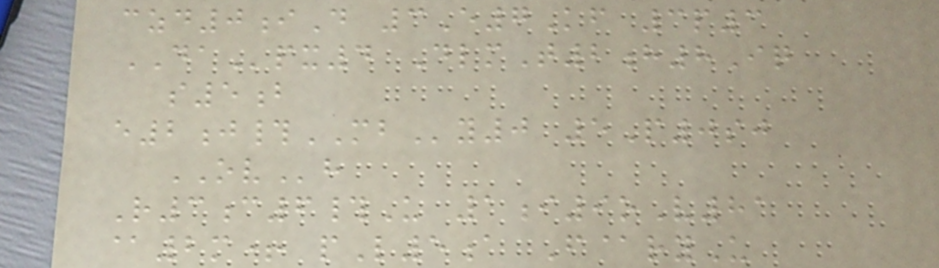czd0iD 3E7Kf 3p3
DApx4 DlmT2h8Iq
s5b
e2j#MBy0 5P0sj
OVh
R3c6#U 1i9oV81
@2m+ pL5a F@ryU
